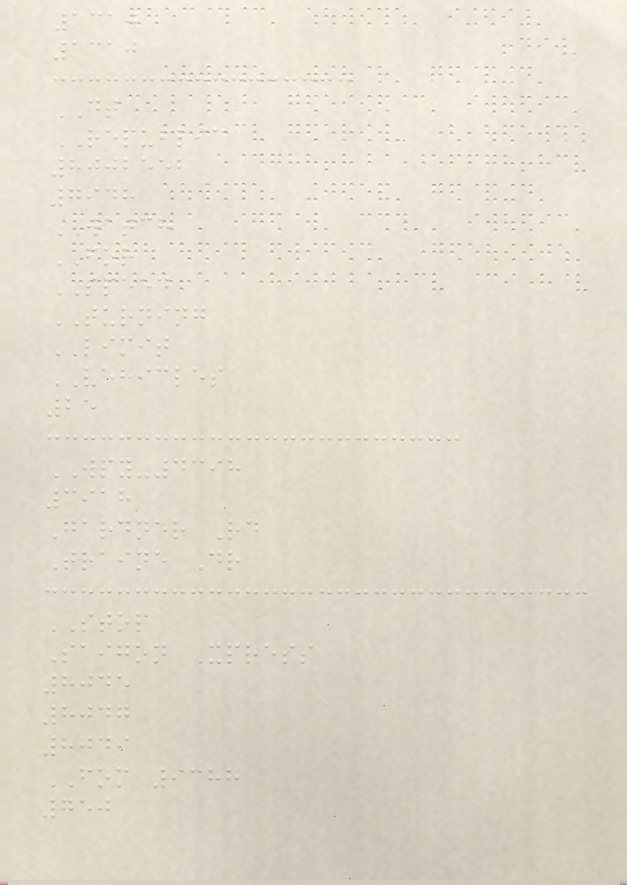1310
1310
DT
REPUBLIC
8002552
7948
WATCH
FOR
SPEED
TURNING
LIMIT
VEHICLES
25
WPY-4398
3918
Gardner Rd
Traine Dr
STOP
Saigon Xpress
8045
8047
8049
FOM 9388
750
